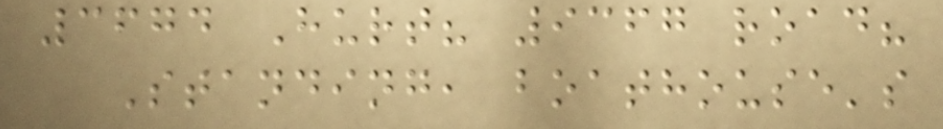3674 Hurt? 9367 road?
Standing, boathouse's
